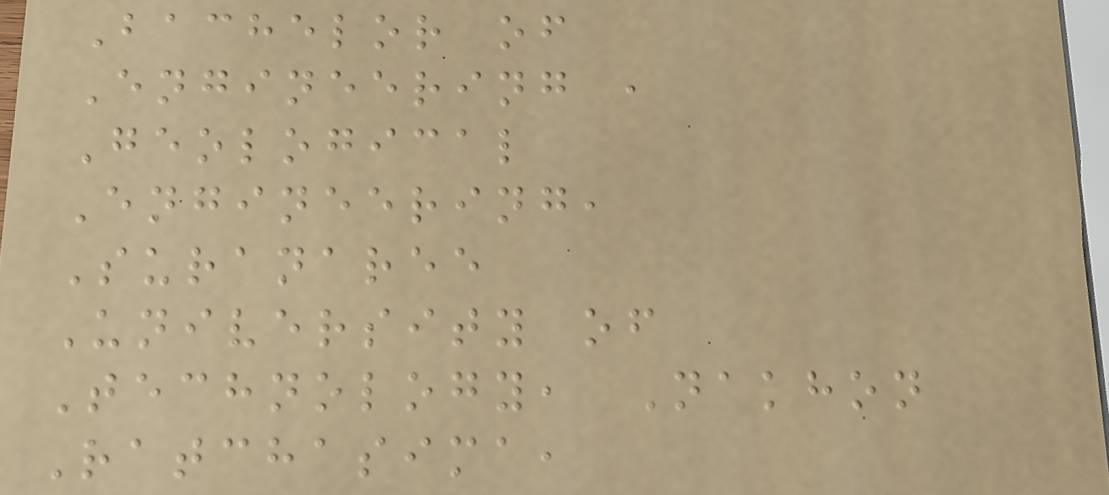Bachelor of
Engineering ,
Geological
Engineering,
Suranaree
University of
Technology, Nakhon
Ratchasima,
